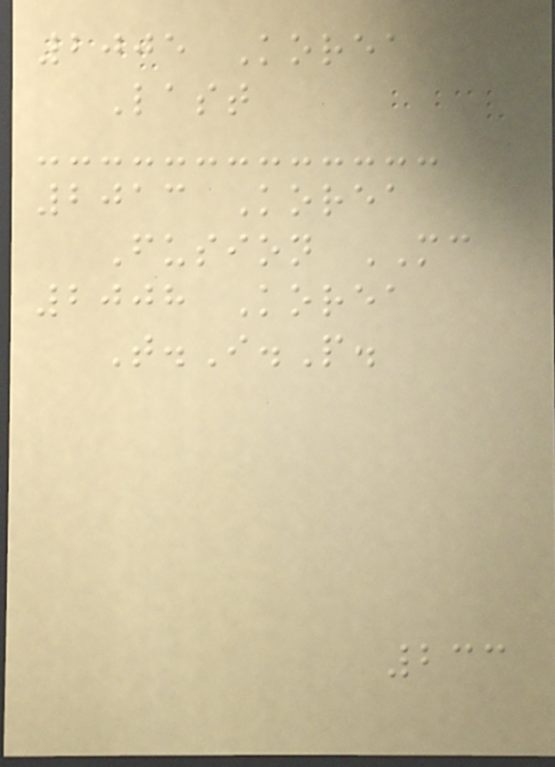2005 Korea
Last
2013 Korea
Fusion MC
2008 Korea
T.I.P.
233
